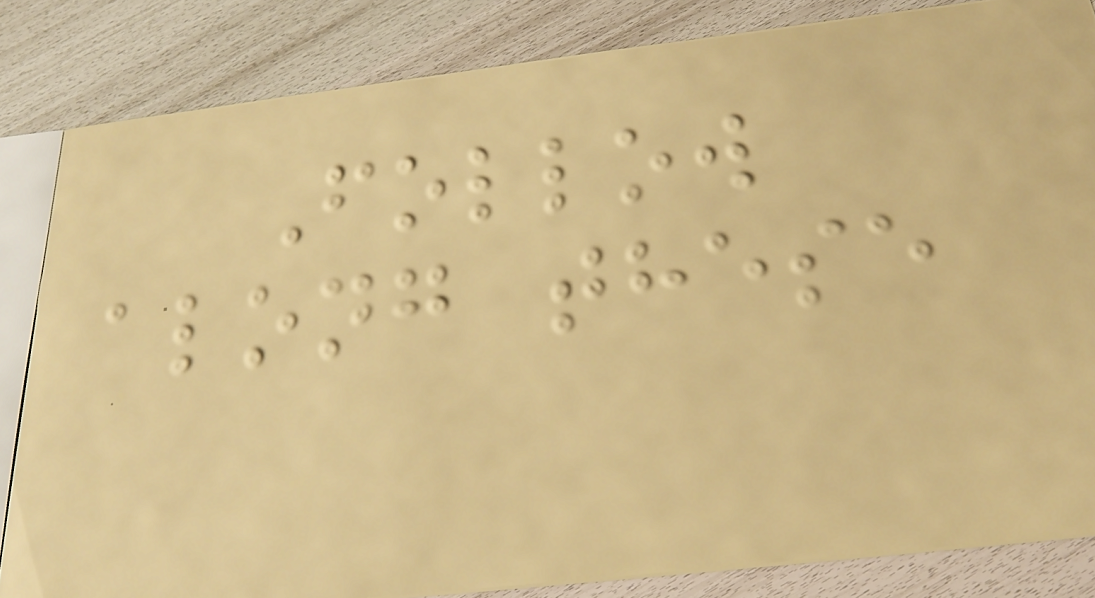Follow
along these
